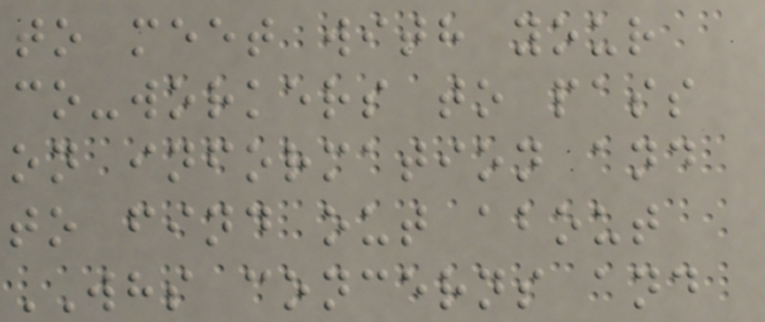to meet with your
co-workers to pass
on information and
to find out about
WHS concerns and
